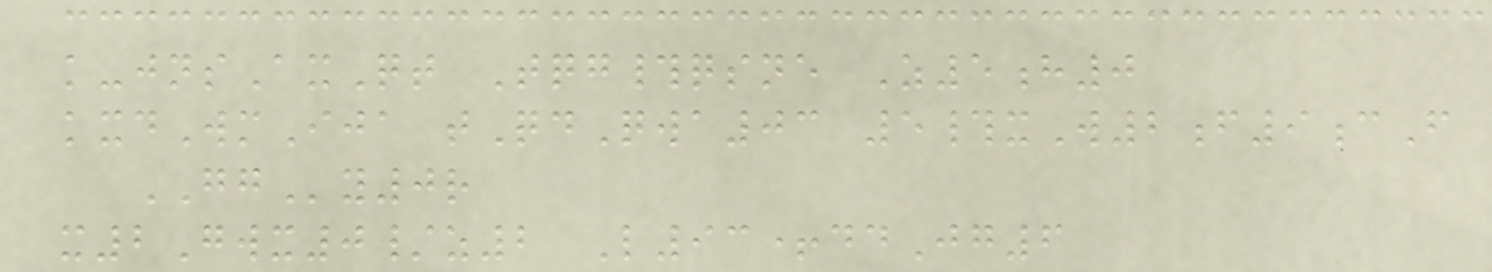k-jnsAxQt Tqg#qsne Z5h0
kxdWmIja tQdQwa03 5#xW2f9cF
GGy0r
x2Gwx0/z2 L93+ddJg6
